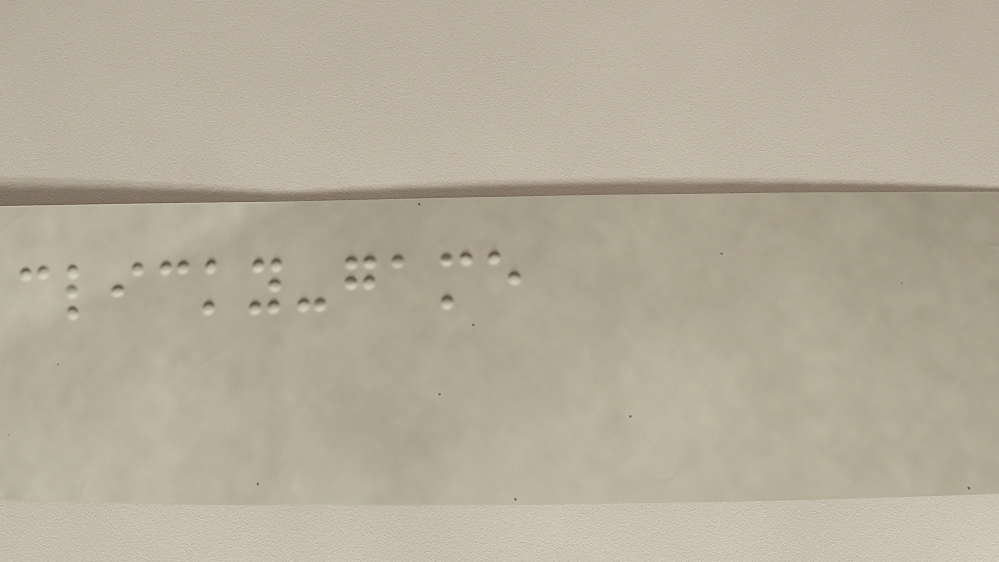clicky-game
